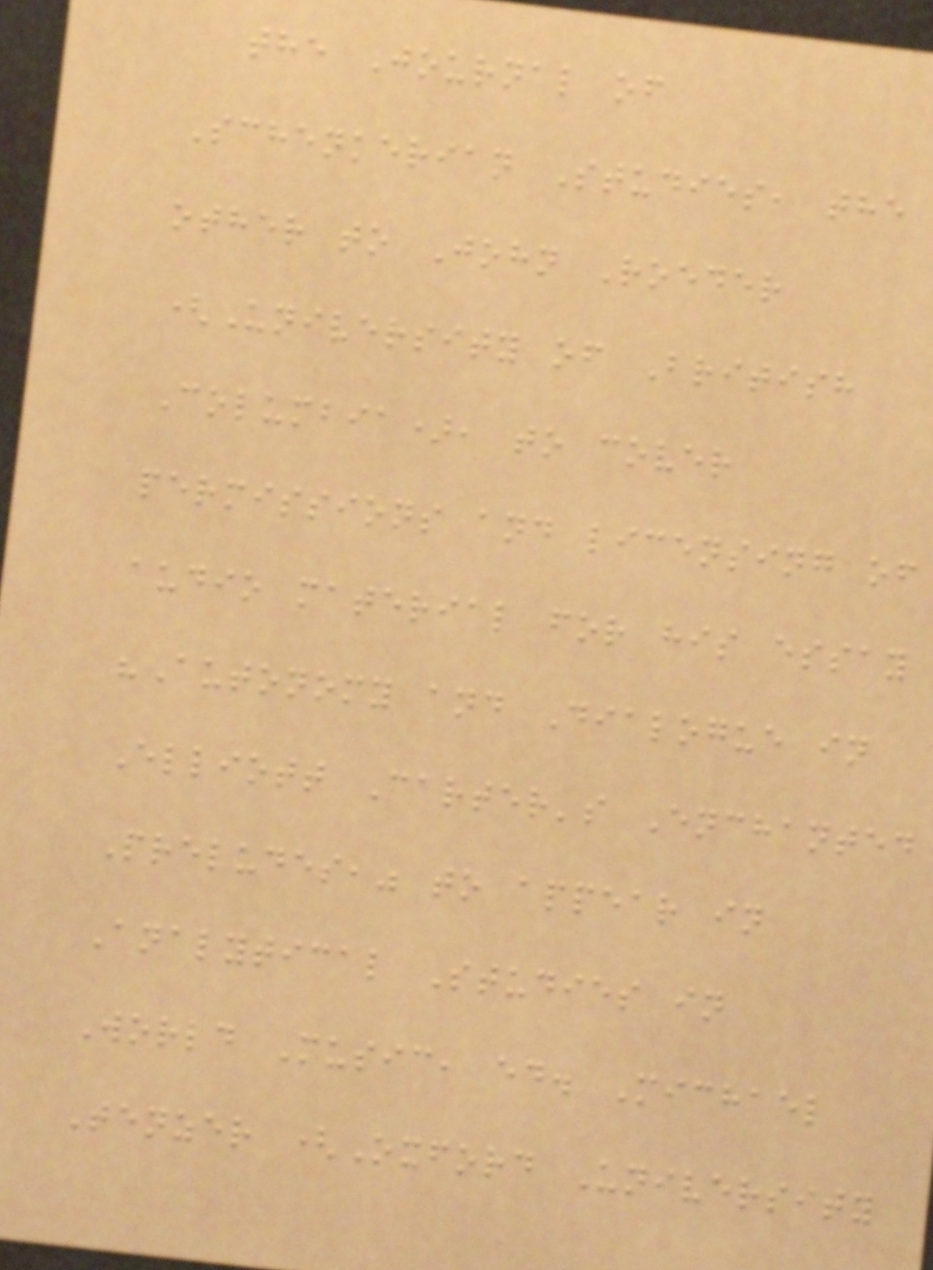the Journal of
Schenkerian Studies, the
other to John Roeder
(University of British
Columbia), to cover
permissions and licensing of
audio material for his essay
"Autonomy and Dialogue in
Elliott Carter's Enchanted
Preludes," to appear in
Analytical Studies in
World Music, ed. Michael
Tenzer (Oxford University
